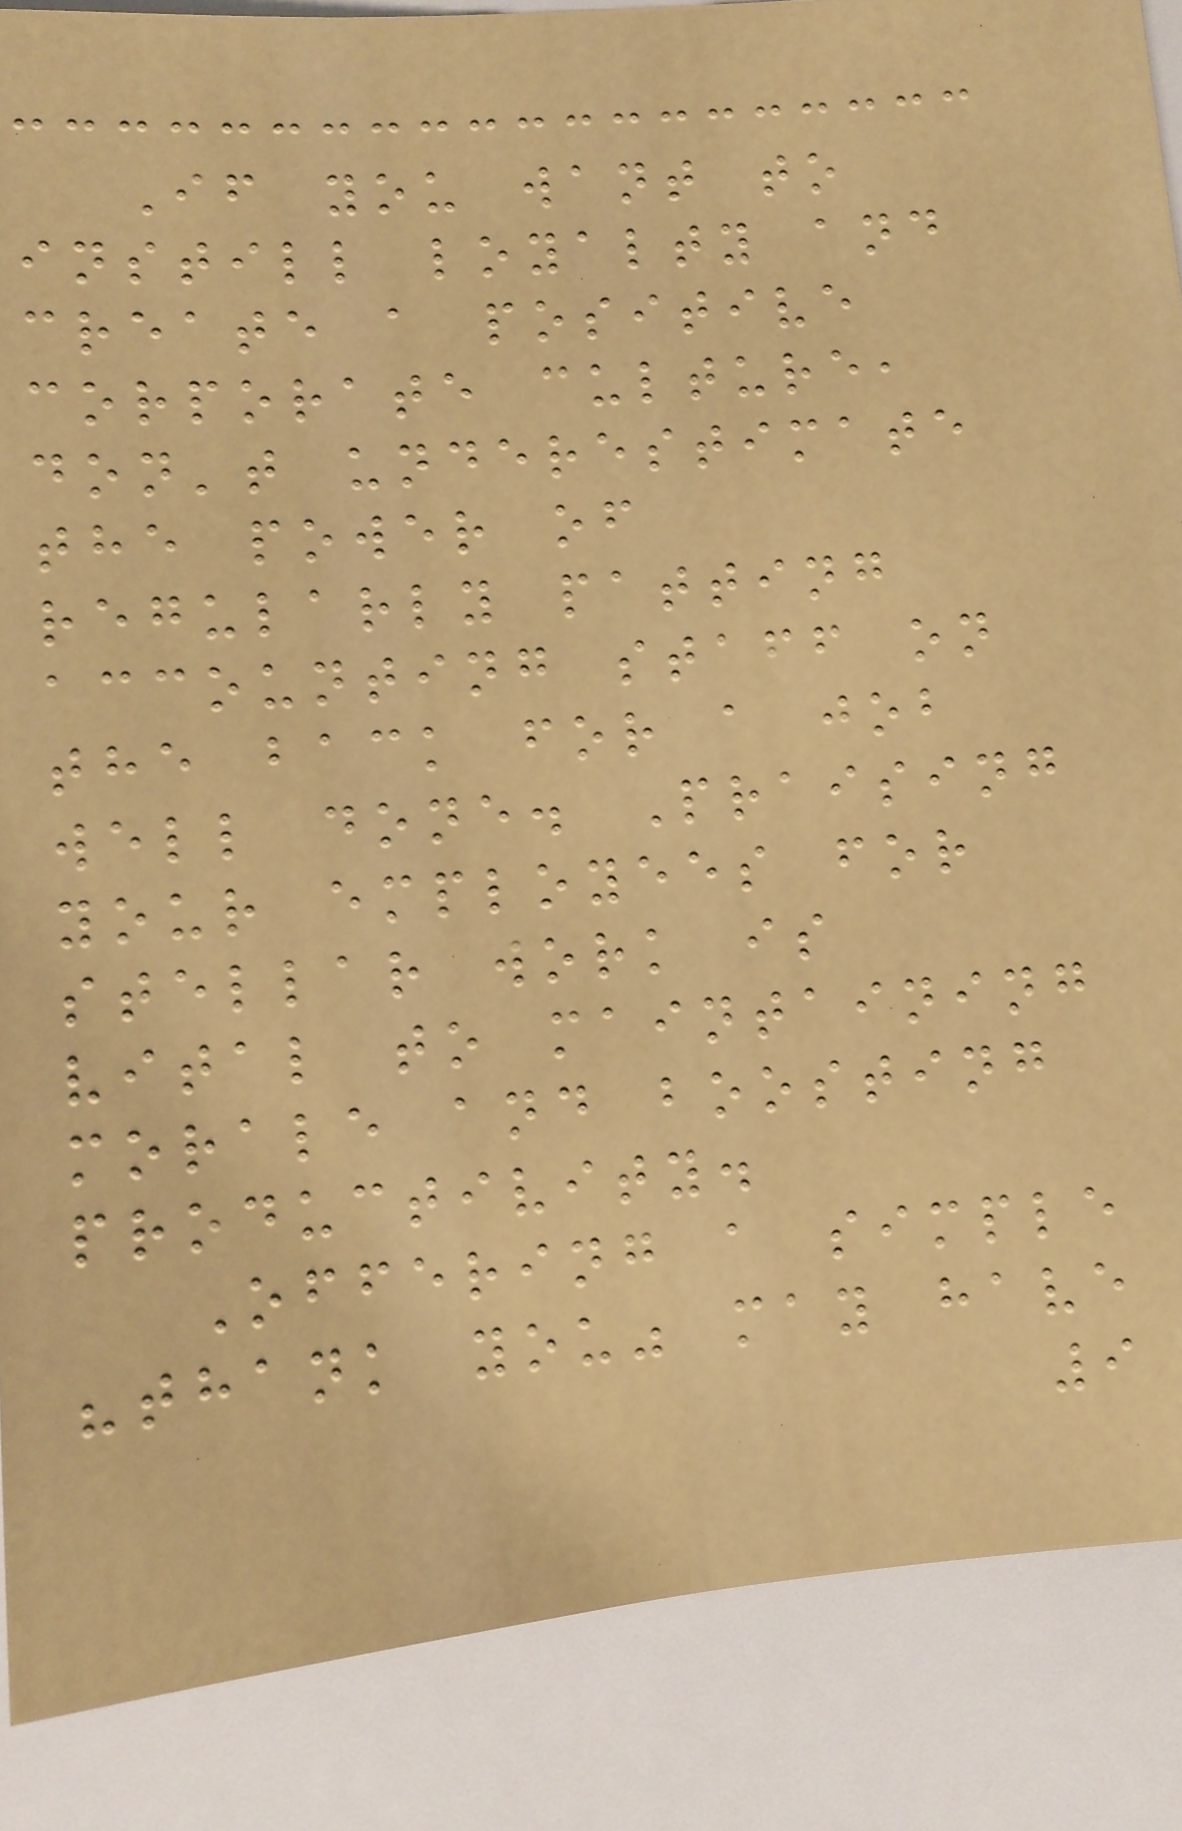If you want to
instill loyalty and
create a positive
corporate culture,
don't underestimate
the power of
regularly patting
accounting staff on
the back for a job
well done. Praising
your employees for
stellar work is
vital to maintaining
morale and boosting
productivity.
Offering a simple
"thank you" may have
9
